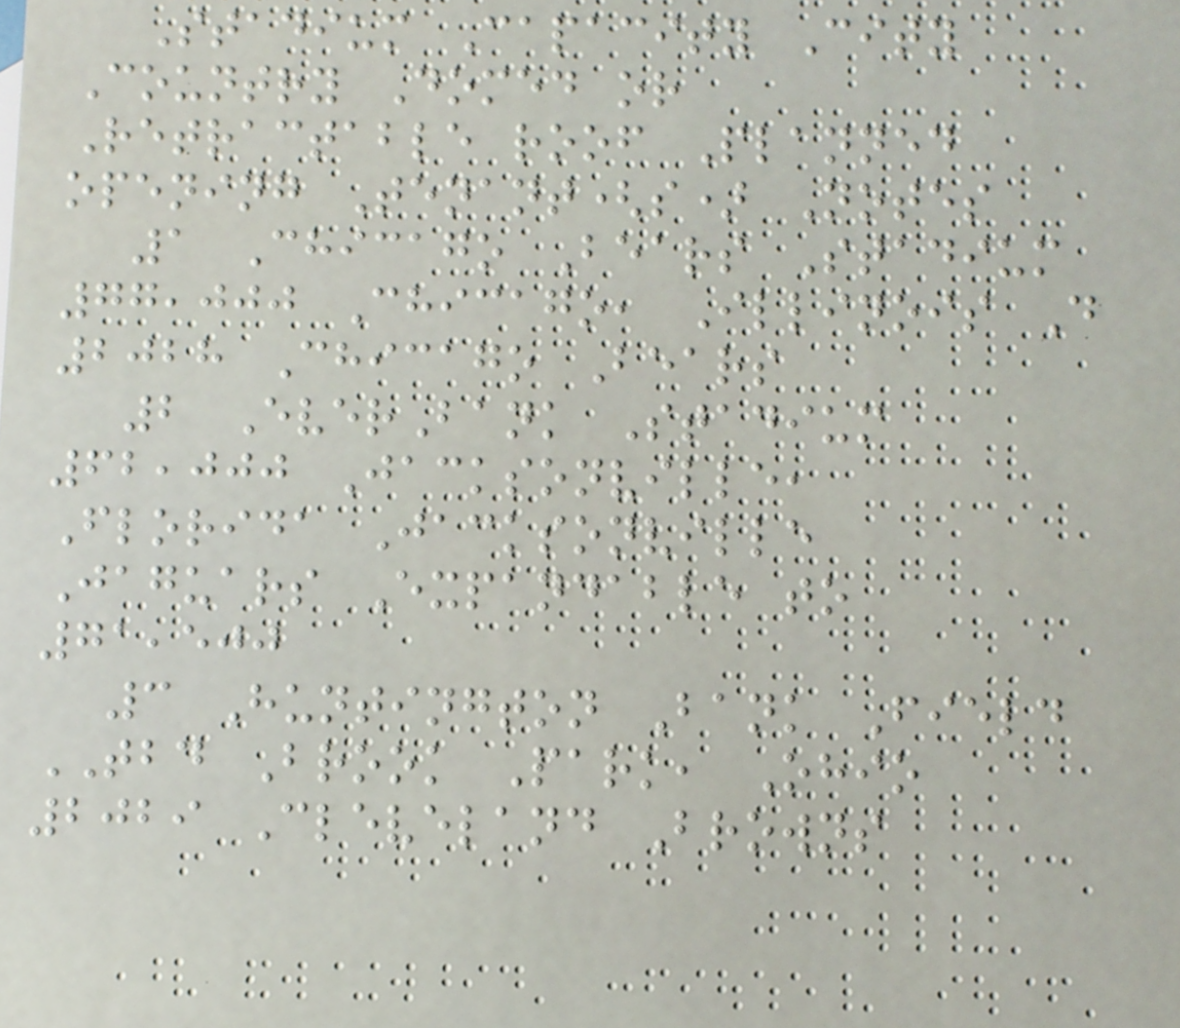Stadium Capacity City
Country Domed or
Retractable roof Planned
opening Tenant(s) Notes
1 Chicago Bears Stadium
77,000 Chicago, Illinois D
2028 Chicago Bears
2 EverBank Stadium
62,000 Jacksonville,
Florida Jacksonville
Jaguars Expandable to
71,500
3 Huntington Bank Field
TBD Brook Park, Ohio
2029 Cleveland Browns
